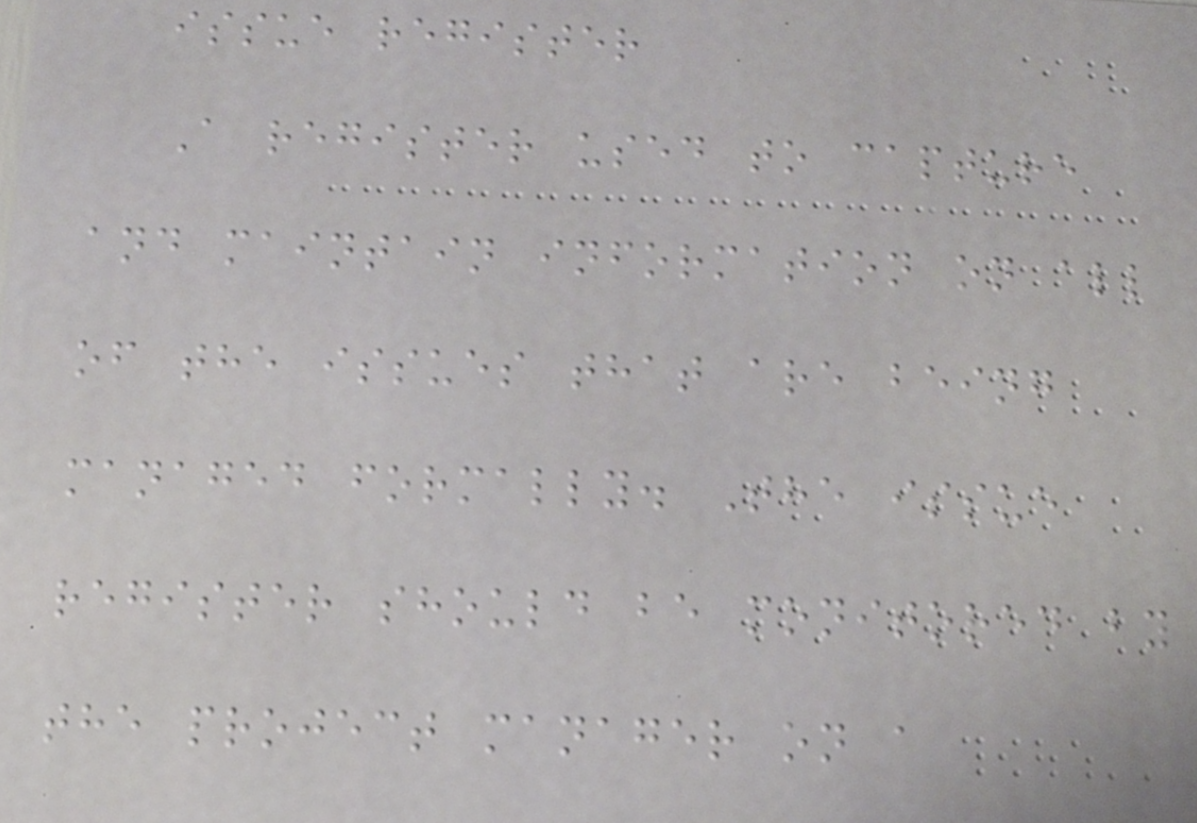issue register
A register used to capture
and maintain information on all
of the issues that are being
managed formally. The issue
register should be monitored by
the project manager on a
